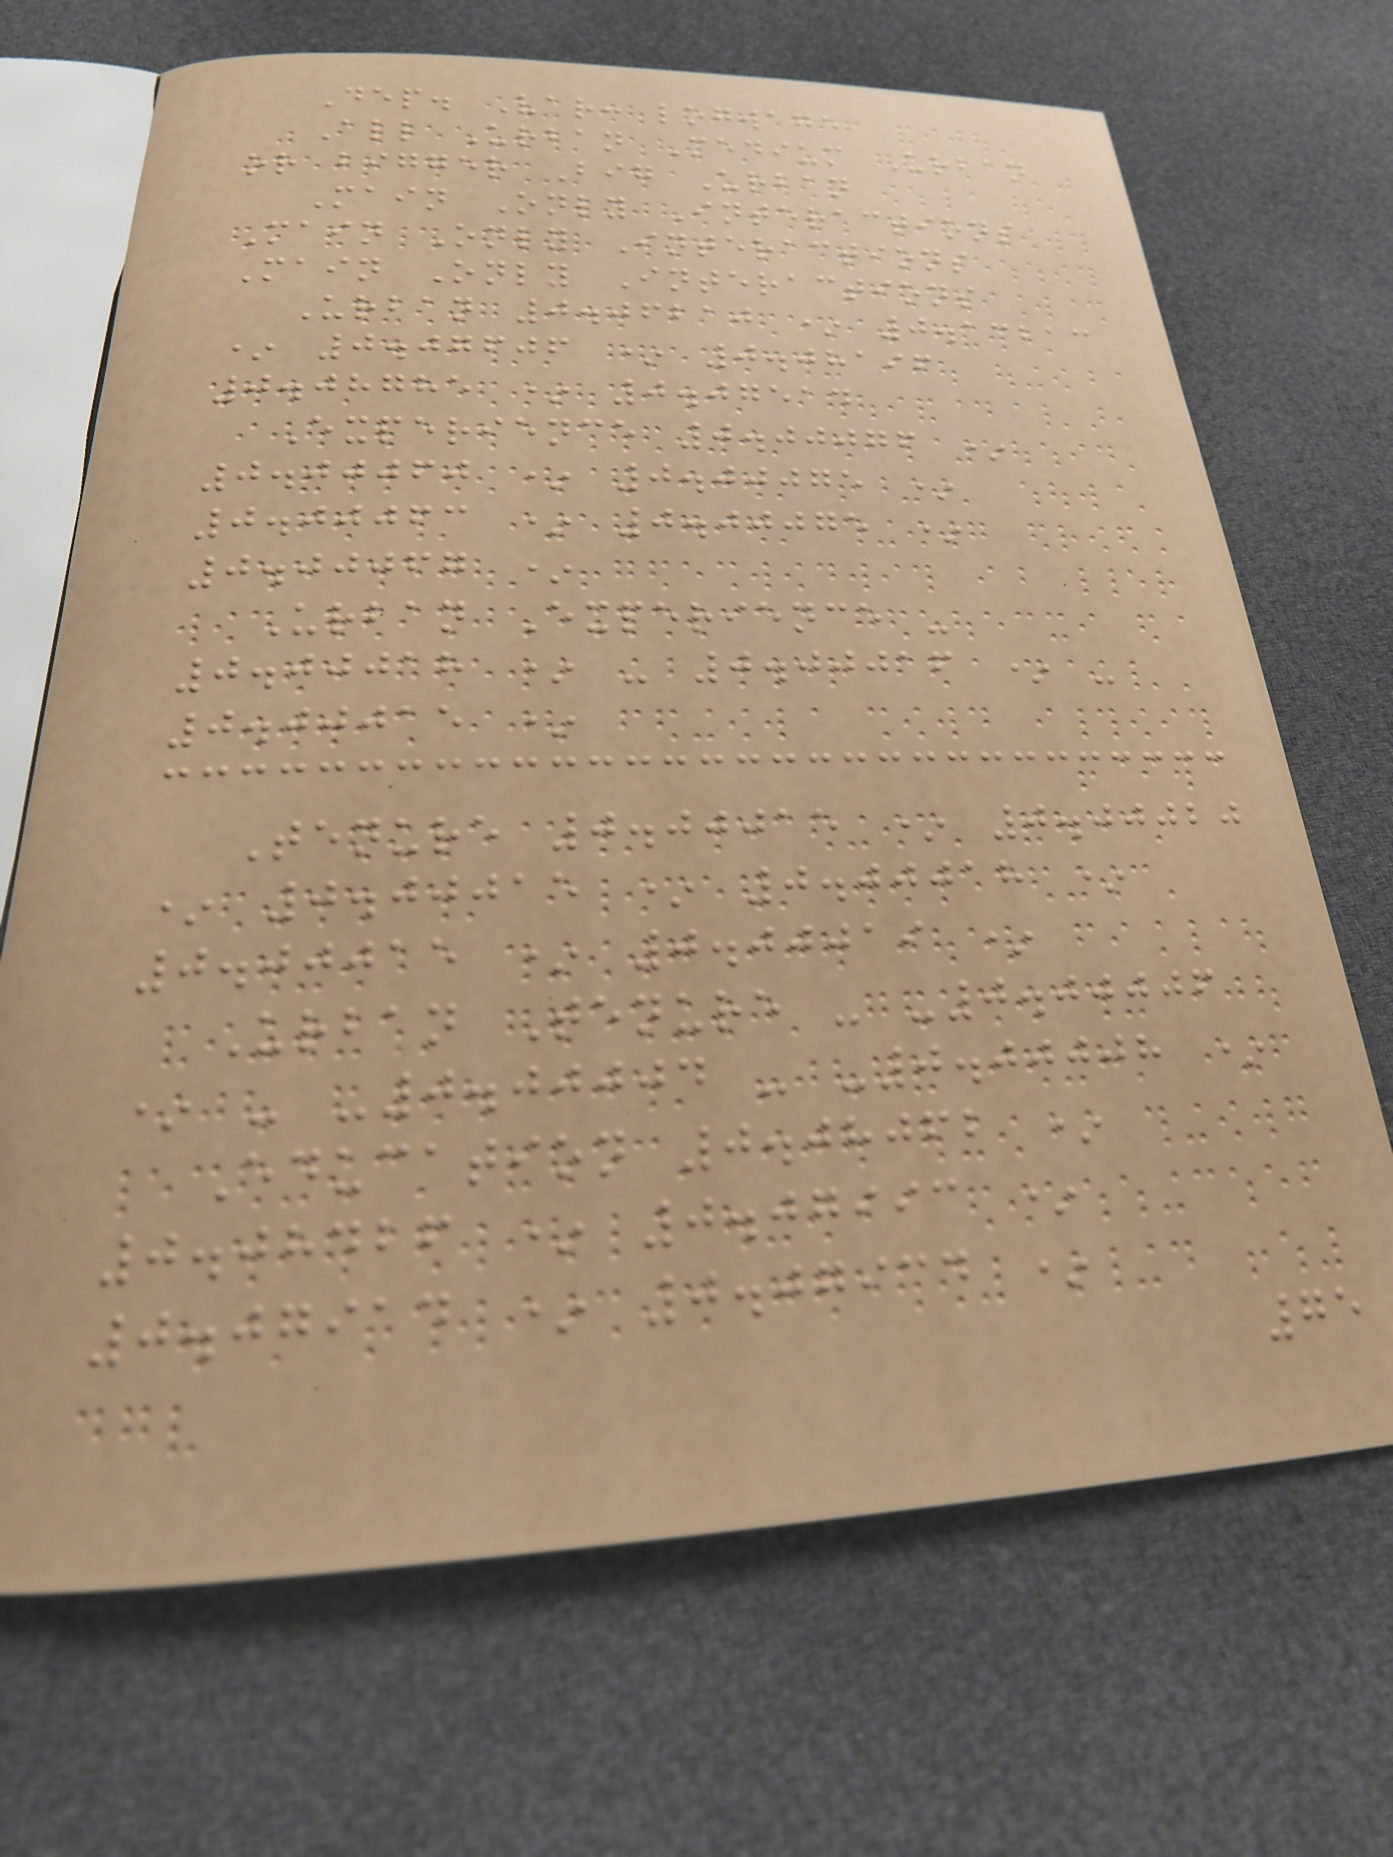Dep. Var: logwage
All Urban Medium Urban
or bigger Big Urban
Main Only Interactions
Main Only Interactions
Main Only Interactions
Urban 0.06210 * 0.13213
* 0.07606 * 0.08196
0.08785 * 0.07514
Experience 0.00076 *
0.00060 * 0.00075 *
0.00063 * 0.00075 *
0.00067 *
Urban Experience -
0.00018 * - 0.00016 * -
0.00015 *
Tenure 0.00015 * 0.00020
* 0.00015 * 0.00018 *
0.00015 * 0.00019 *
Urban Tenure - -0.00006
* - -0.00004 - -0.00008 *
Education 0.08062 *
0.08426 * 0.07993 *
0.07914 * 0.07934 *
75
